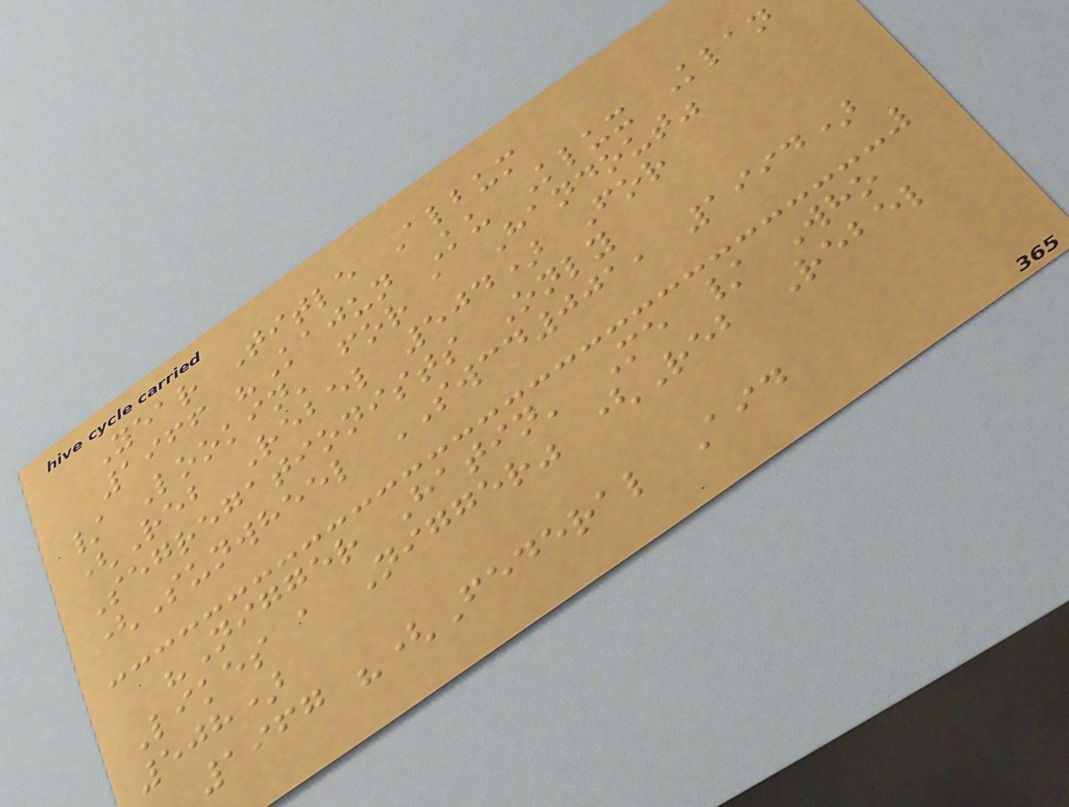Year Title Album
1966 "Kajun Ku Klux Klan
/ Lookin' for a Handout"
(Reb Rebel 504) For
Segregationists Only
(Sunwheel SWCD001, 1994)
"Nigger Hatin' Me / Who
Likes a Nigger" (Reb Rebel
508)
1967 "(Federal Aid
